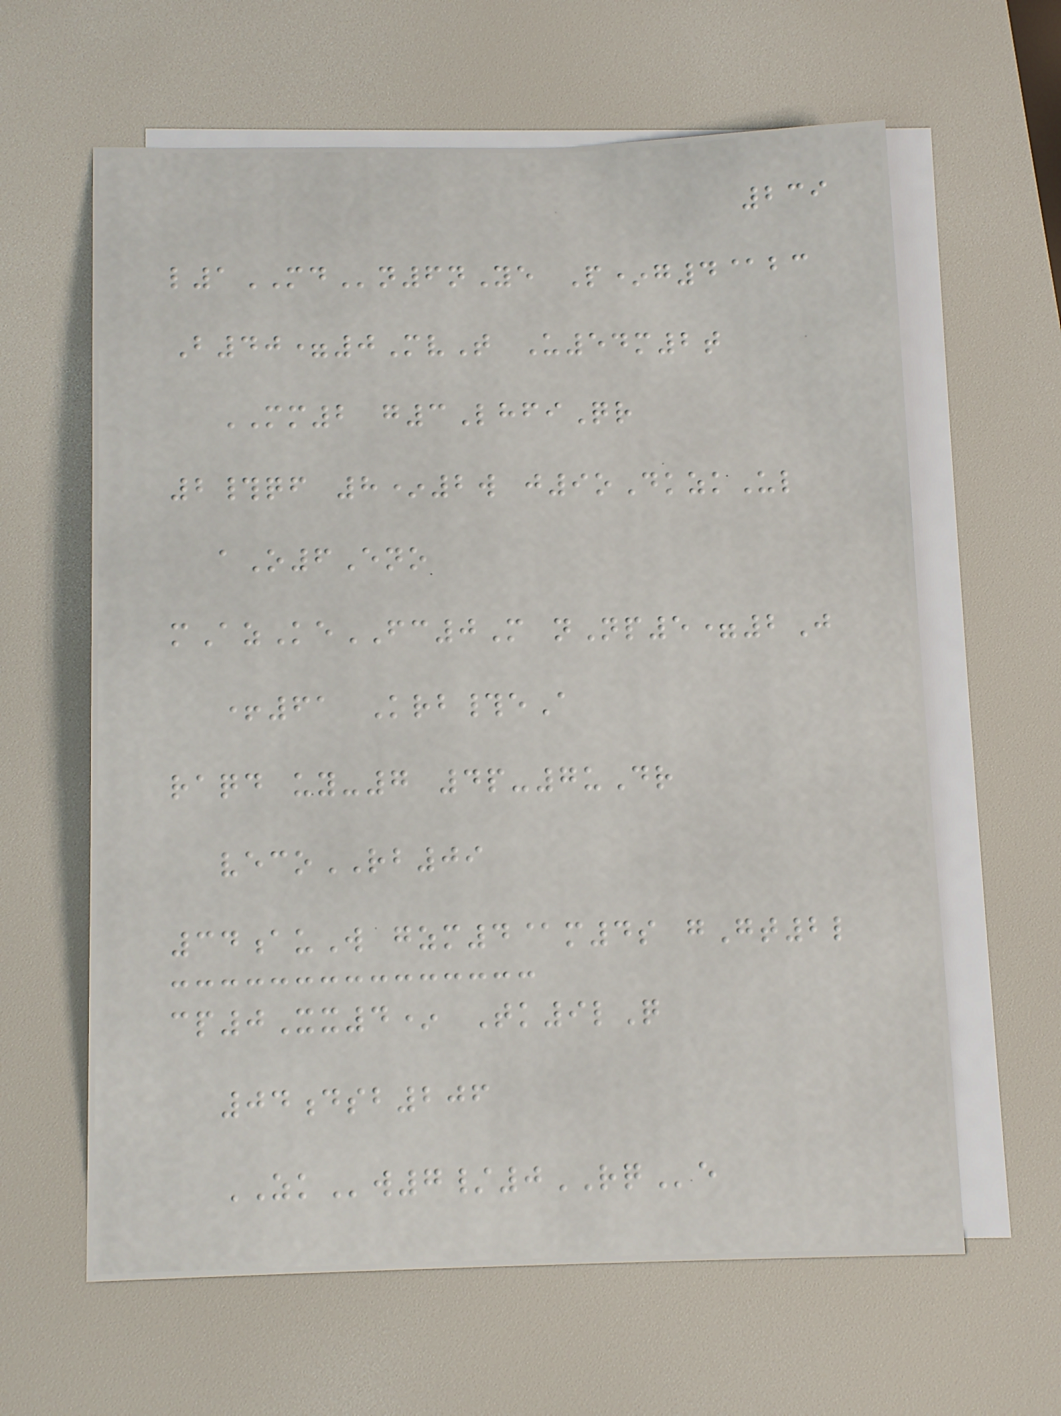239
l1MDn6nYe P*g4@bc
B40=0MvT U54m2t
MM2 g3LhfiQr
2#qf 8*2w j9oDkzkUl
aO6Eno
mAzKeFC0M nNp5=2J
+61 Krb#eA
raqd uy-7 4p-7uDr
vecoRB09
34auW gzm4@m4s gGt2l
cp0Xx4* Tk9lQ
04dsb206
ZKw7/0RQe
